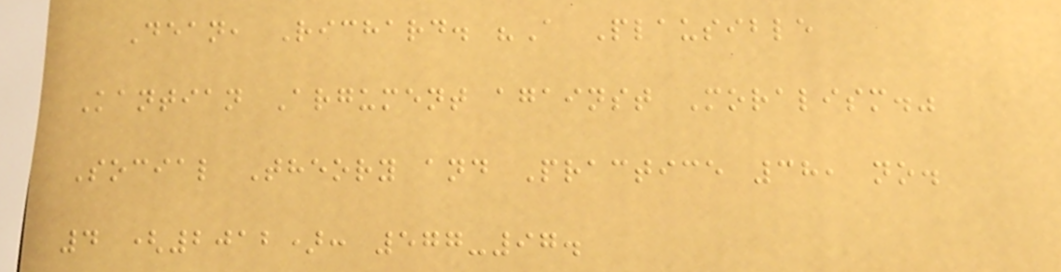Dean, Richard. "A Plausible
Kantian Argument against Moralism."
Social Theory and Practice 38, no.
4 (2012): 577-97.
